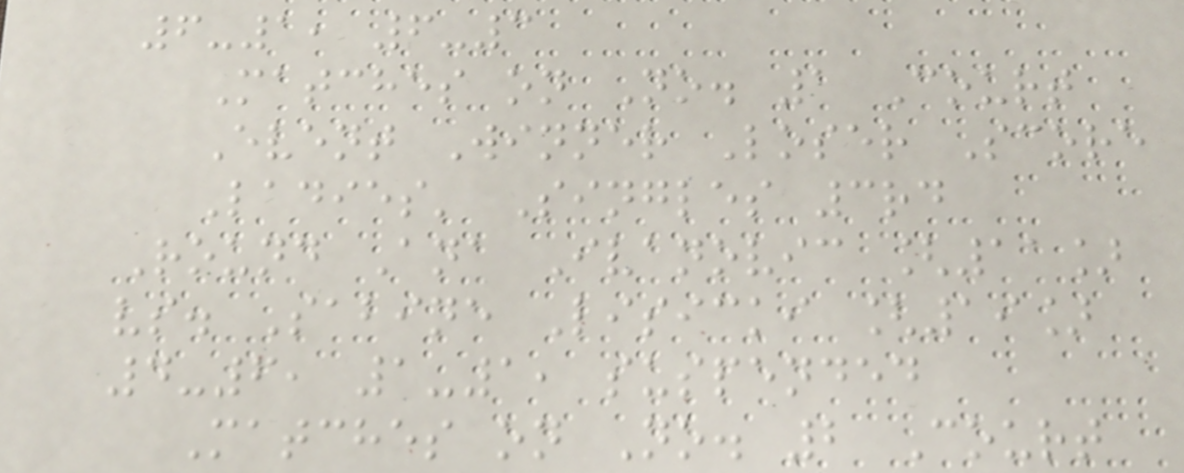6-1, 6-3
Matches on No. 1 Court
Event Winner Loser Score
Ladies' Singles 3rd
Round Ana Ivanovic [11]
vs. Sabine Lisicki [19]
4-6, 1-1, suspended
Matches on No. 2 Court
